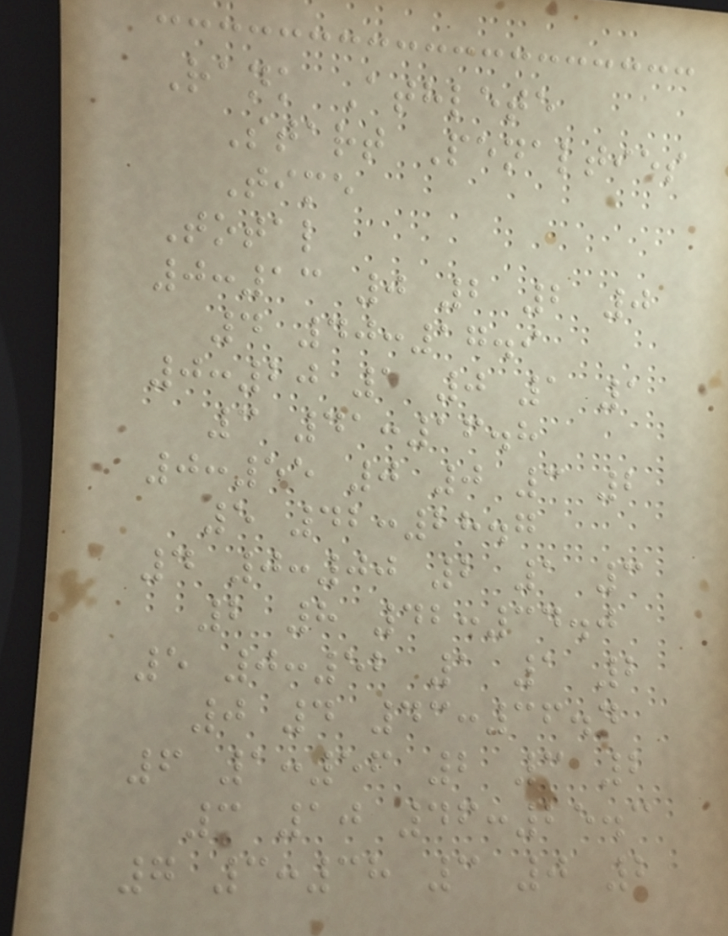Rank Athlete
Start Penalties
Time
Total
0:13 0 2 2 0
4 40:17.9
0:20 1 0 1 1
3 41:16.8
0:55 0 0 3 2
5 42:28.7
4 0:00 2 1 3
2 8 42:34.0
5 0:52 1 1 2
0 4 43:36.4
6 1:56 2 3 2
3 10 46:25.3
7 3:38 3 0 2
